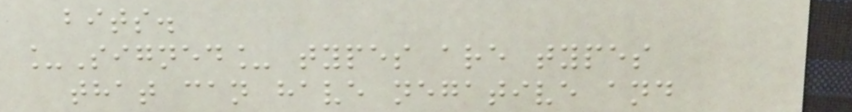bits.
_Signed_ types are types
that can have negative and
